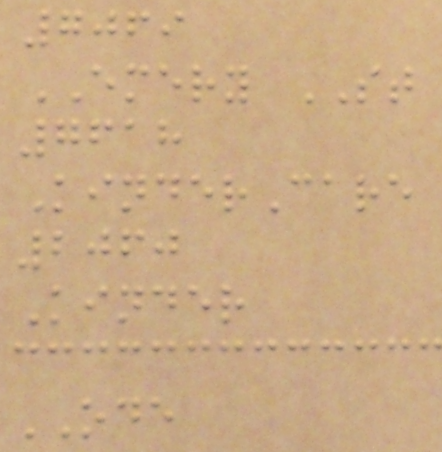7069
EMERY ST
7618
KinderCare
2060
Kinder
ODE
